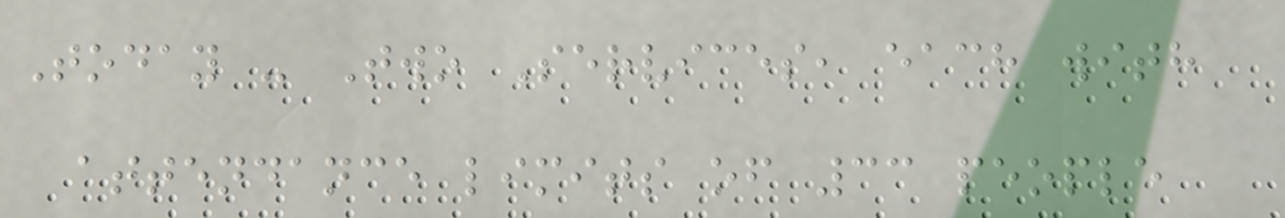Today - Two Services, each with
attendance limits of 33 people
